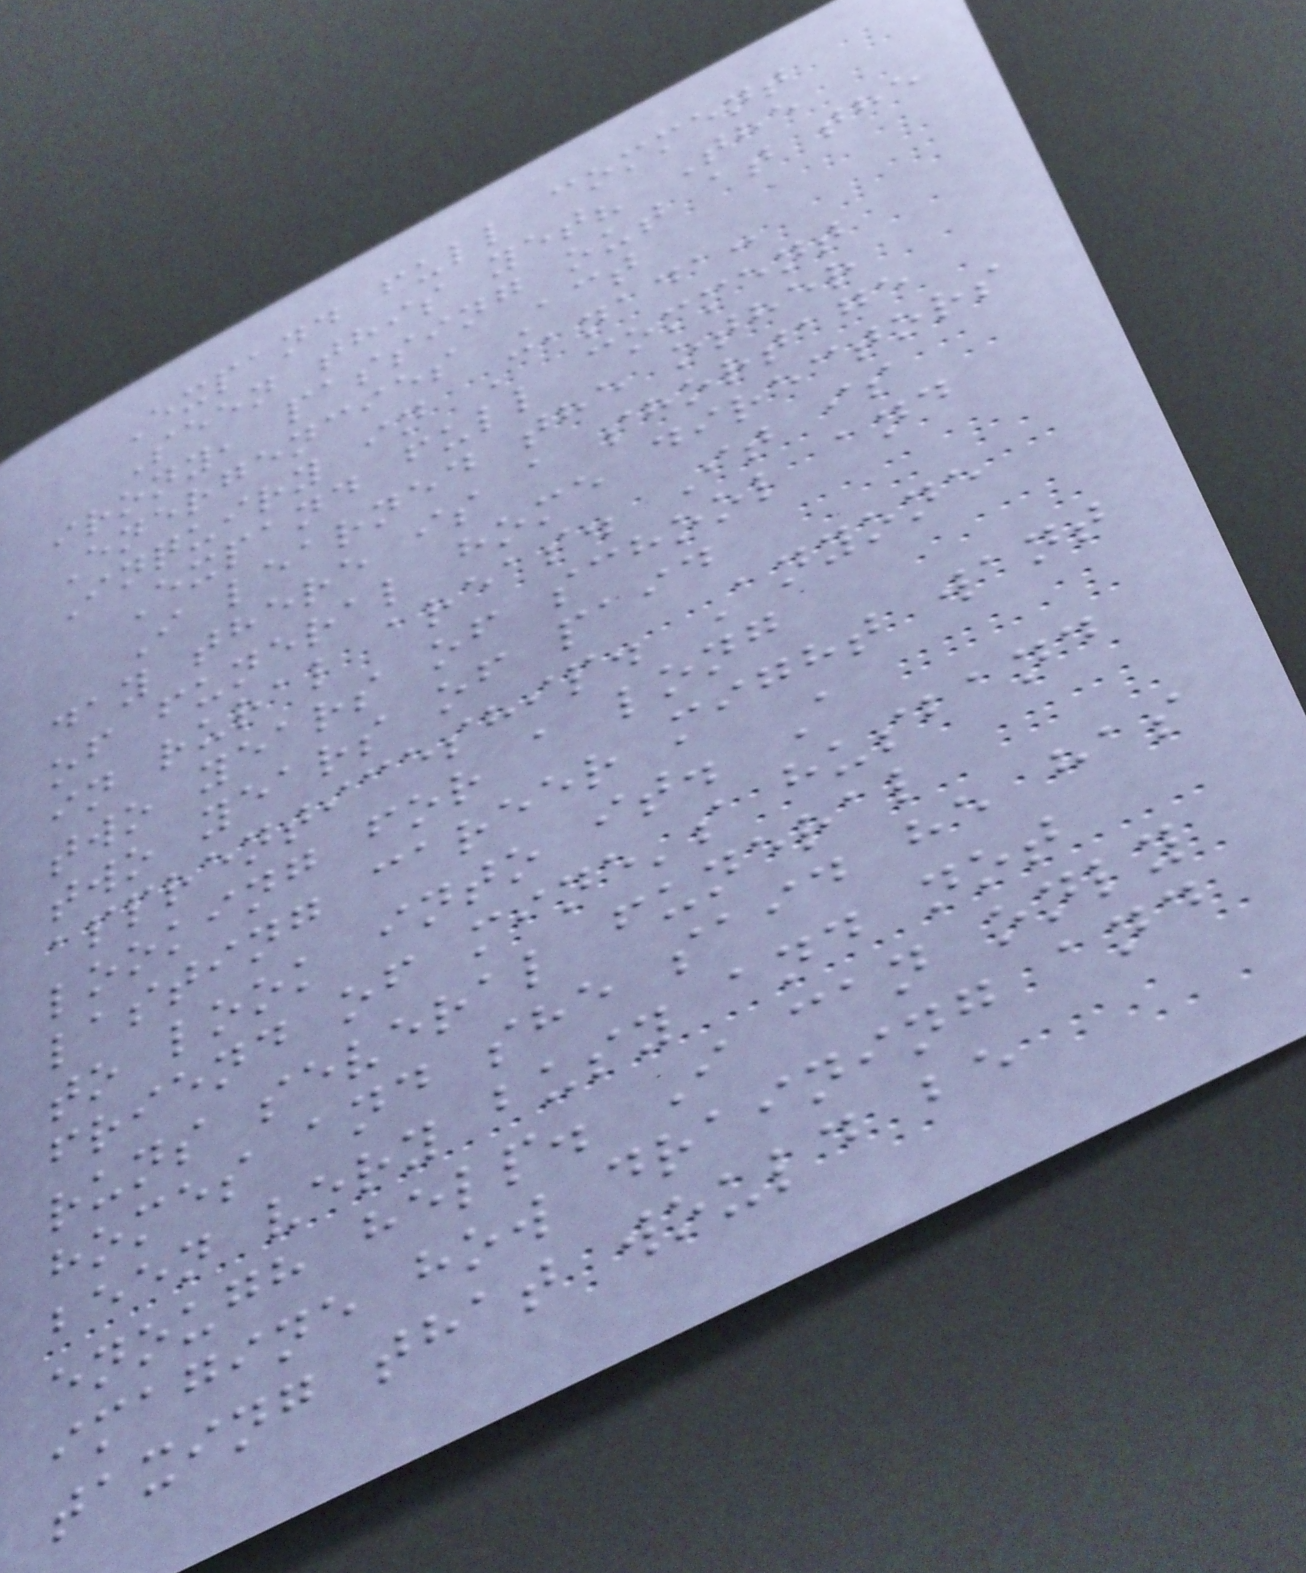Expand full comment
Seen this yet? The
irony, passing out at the
Energencies Act
Inquiry in Canada:
Expand full comment
I learned the other
day there is a shortage
of funeral home directors
in rural areas. It is
two years of school and
two years of paid
apprenticeship. Anyone
looking for a long
lasting career might want
to look into it. A
friend of mine's husband
runs several funeral
homes and she said he has
been very busy and not
enough help. I can only
imagine how draining and
taxing that would be
